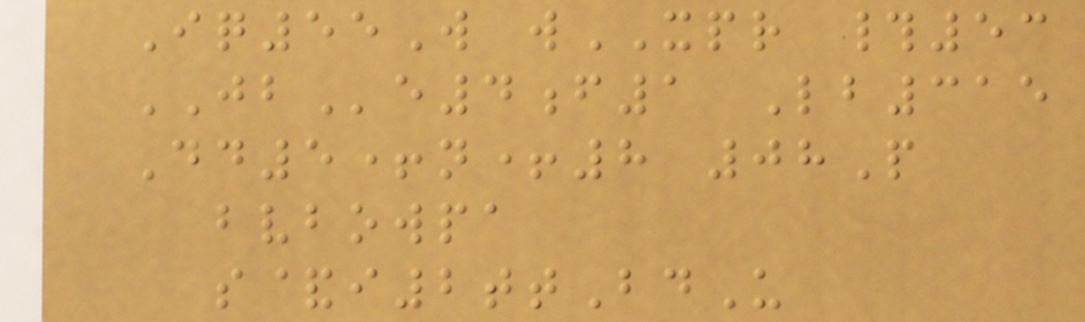Iq55W wXPR #53
JBe4f1 Lb315
Dd5+n+8 08P
bvbowpa
s&i2ttBdU
